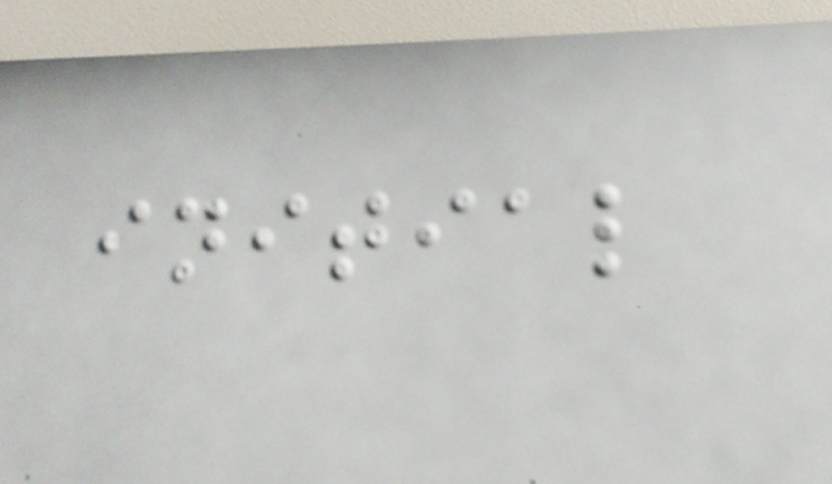initial
